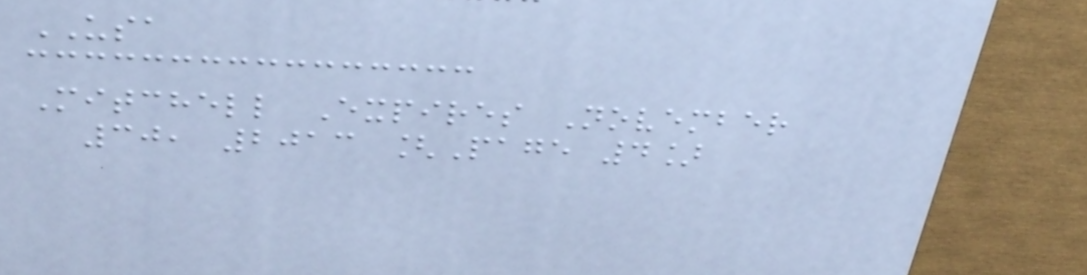USA
Mitchell Expires November
30, 2013 [Page 4]
